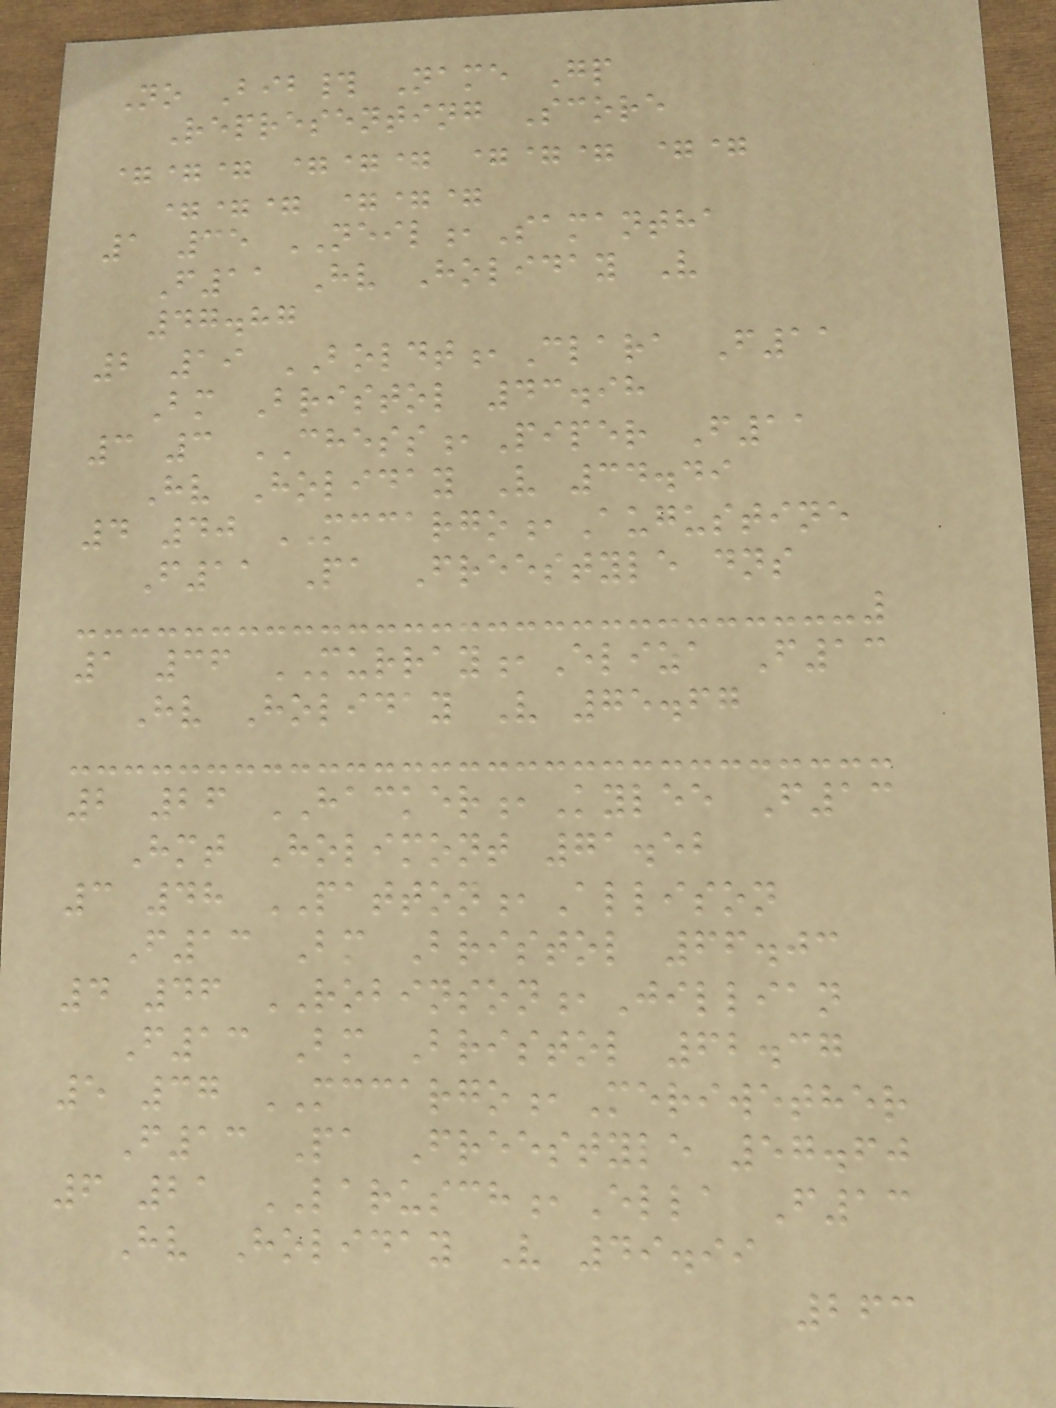No Bib# Name Gp
Representing Score
=== === === ==
=== ===
1 35 NEIL,Samantha
F11 Hv Holiday V
47.87
2 19 BOLDT,Clara F11
Bm Bristol 43.98
3 3 CHESS,Piper F11
Hv Holiday V 34.49
4 40 MCCARGO,Augustine
F11 Pa Freestyle dns
1 36 MURRAY,Eliza F13
Hv Holiday V 75.67
2 26 HACKER,Kylee F13
Hmt Holimont 71.52
3 48 PATTON,Allison
F13 Bm Bristol 66.03
4 46 ROBINSON,Jillian
F13 Bm Bristol 62.37
5 37 MCCARGO,Meriwether
F13 Pa Freestyle 57.60
6 21 LARUSCH,Ella F13
Hv Holiday V 49.99
263
